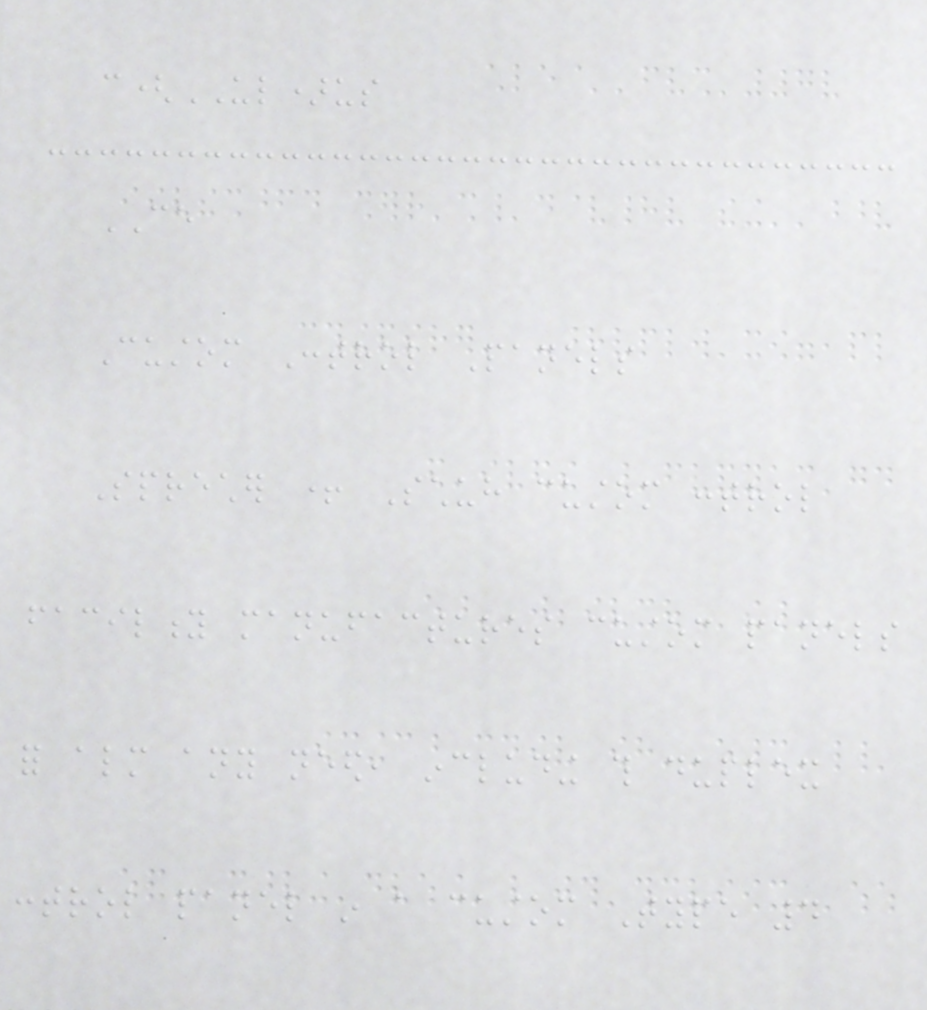c(UL)us
CE
Custom Control Panels
Sprecher + Schuh custom control
facility manufactures custom panels
for almost any need, including this duplex
control panel in a custom Type 4
